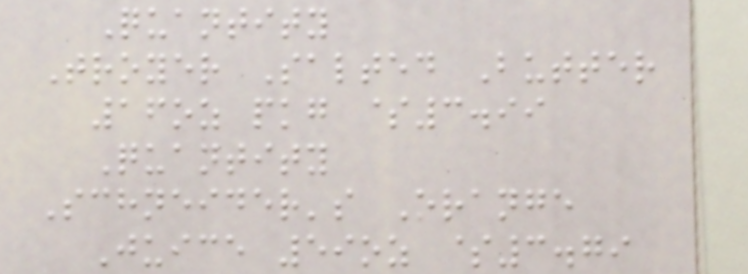Quantity
Troyer Salted Butter
16oz pkg $3.99
Quantity
Schneider's Orange
Juice 59oz $3.79
